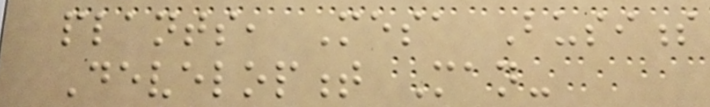plants, Mesa Business
Development Man-
